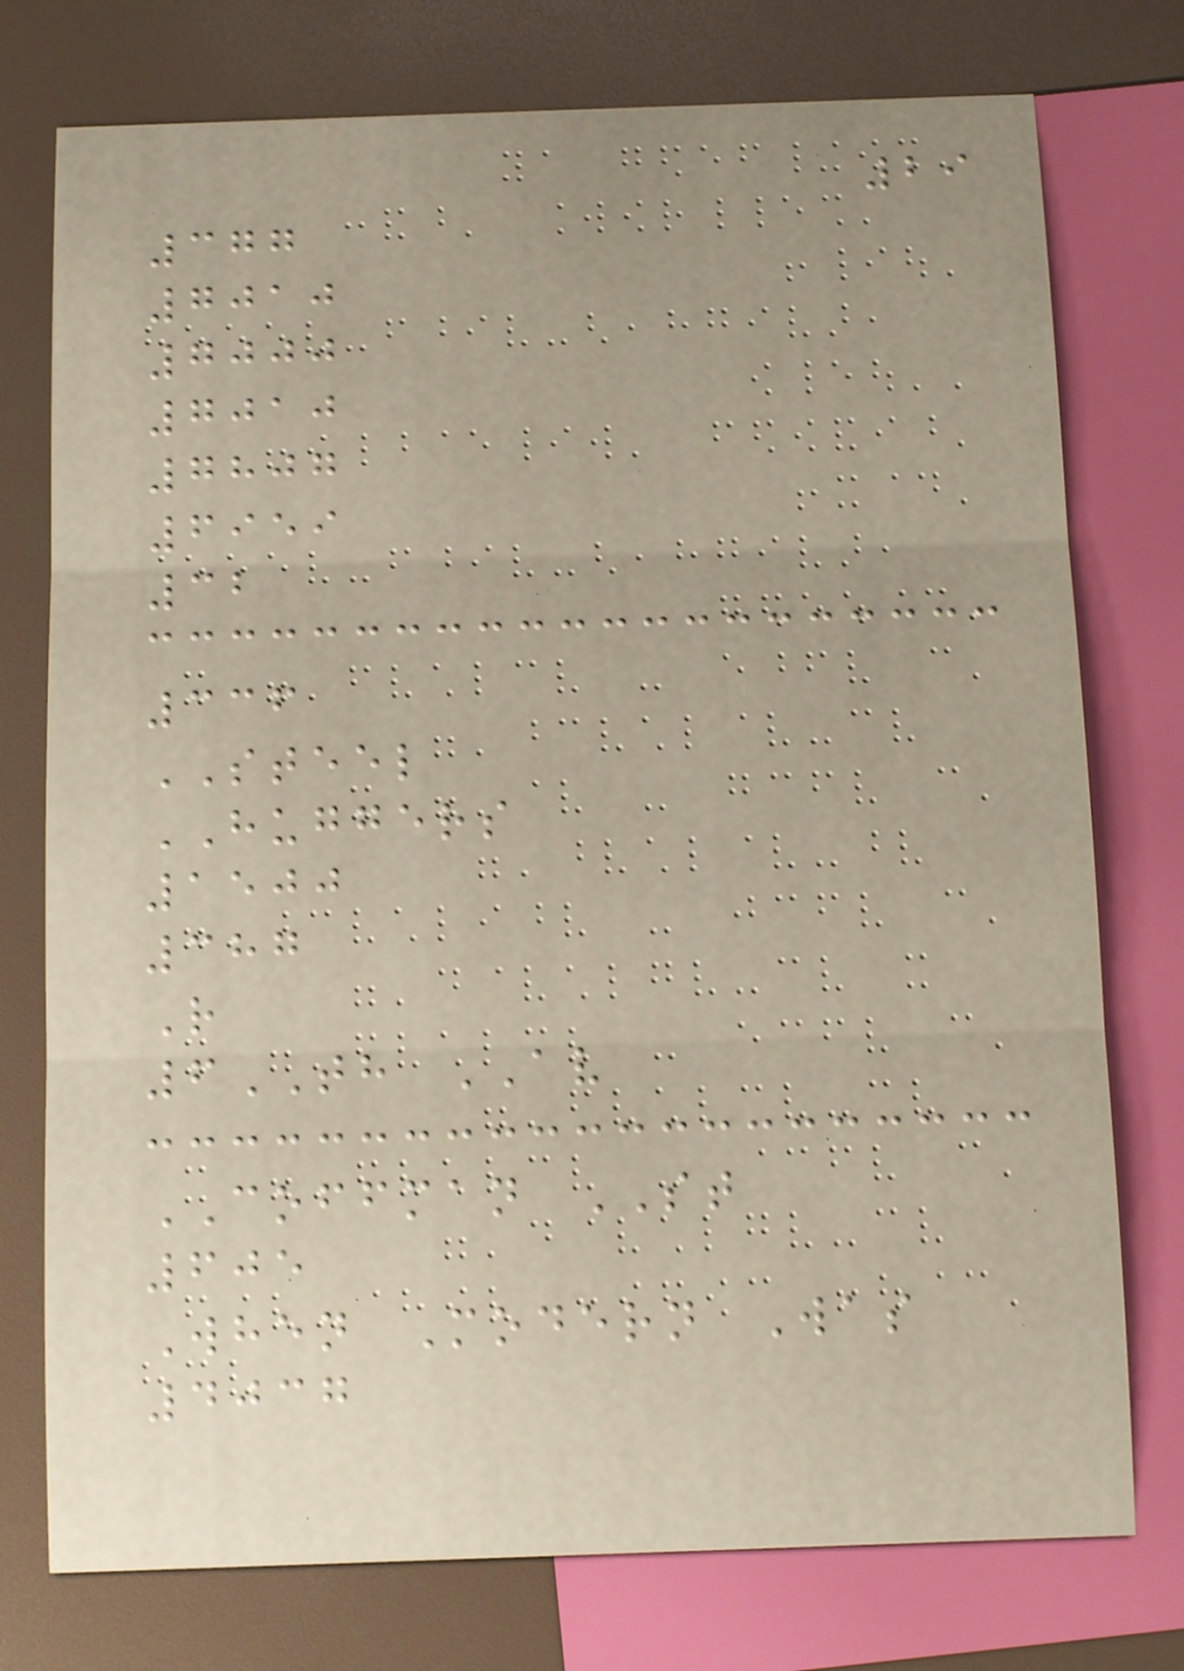29
377
7010
7000
7010
7807
6959
32
336
STEEL
HUGGERS
1500
387
R
6TH AV
COFFMAN ST
605
When Modern Was
4037
